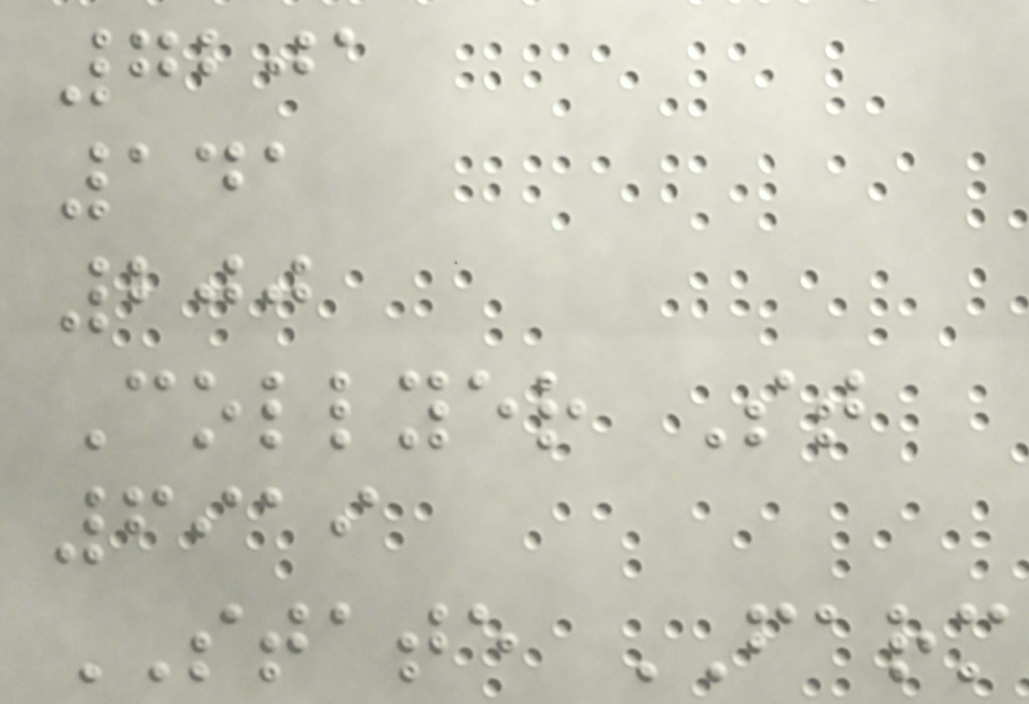7201
141
200
Collyer St
6919
STATE FARM
